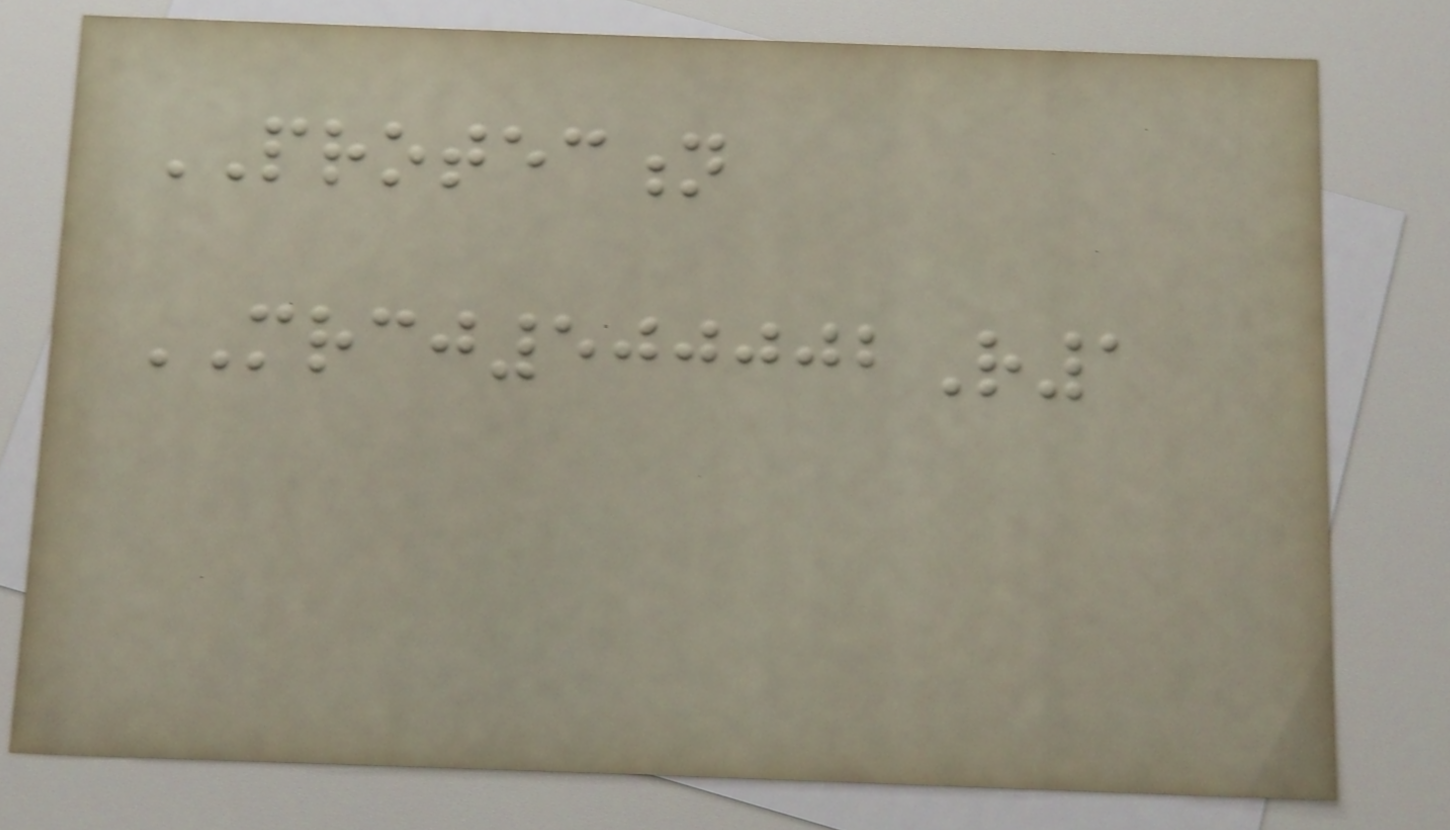PROTECTION
MRCJ500002R1
